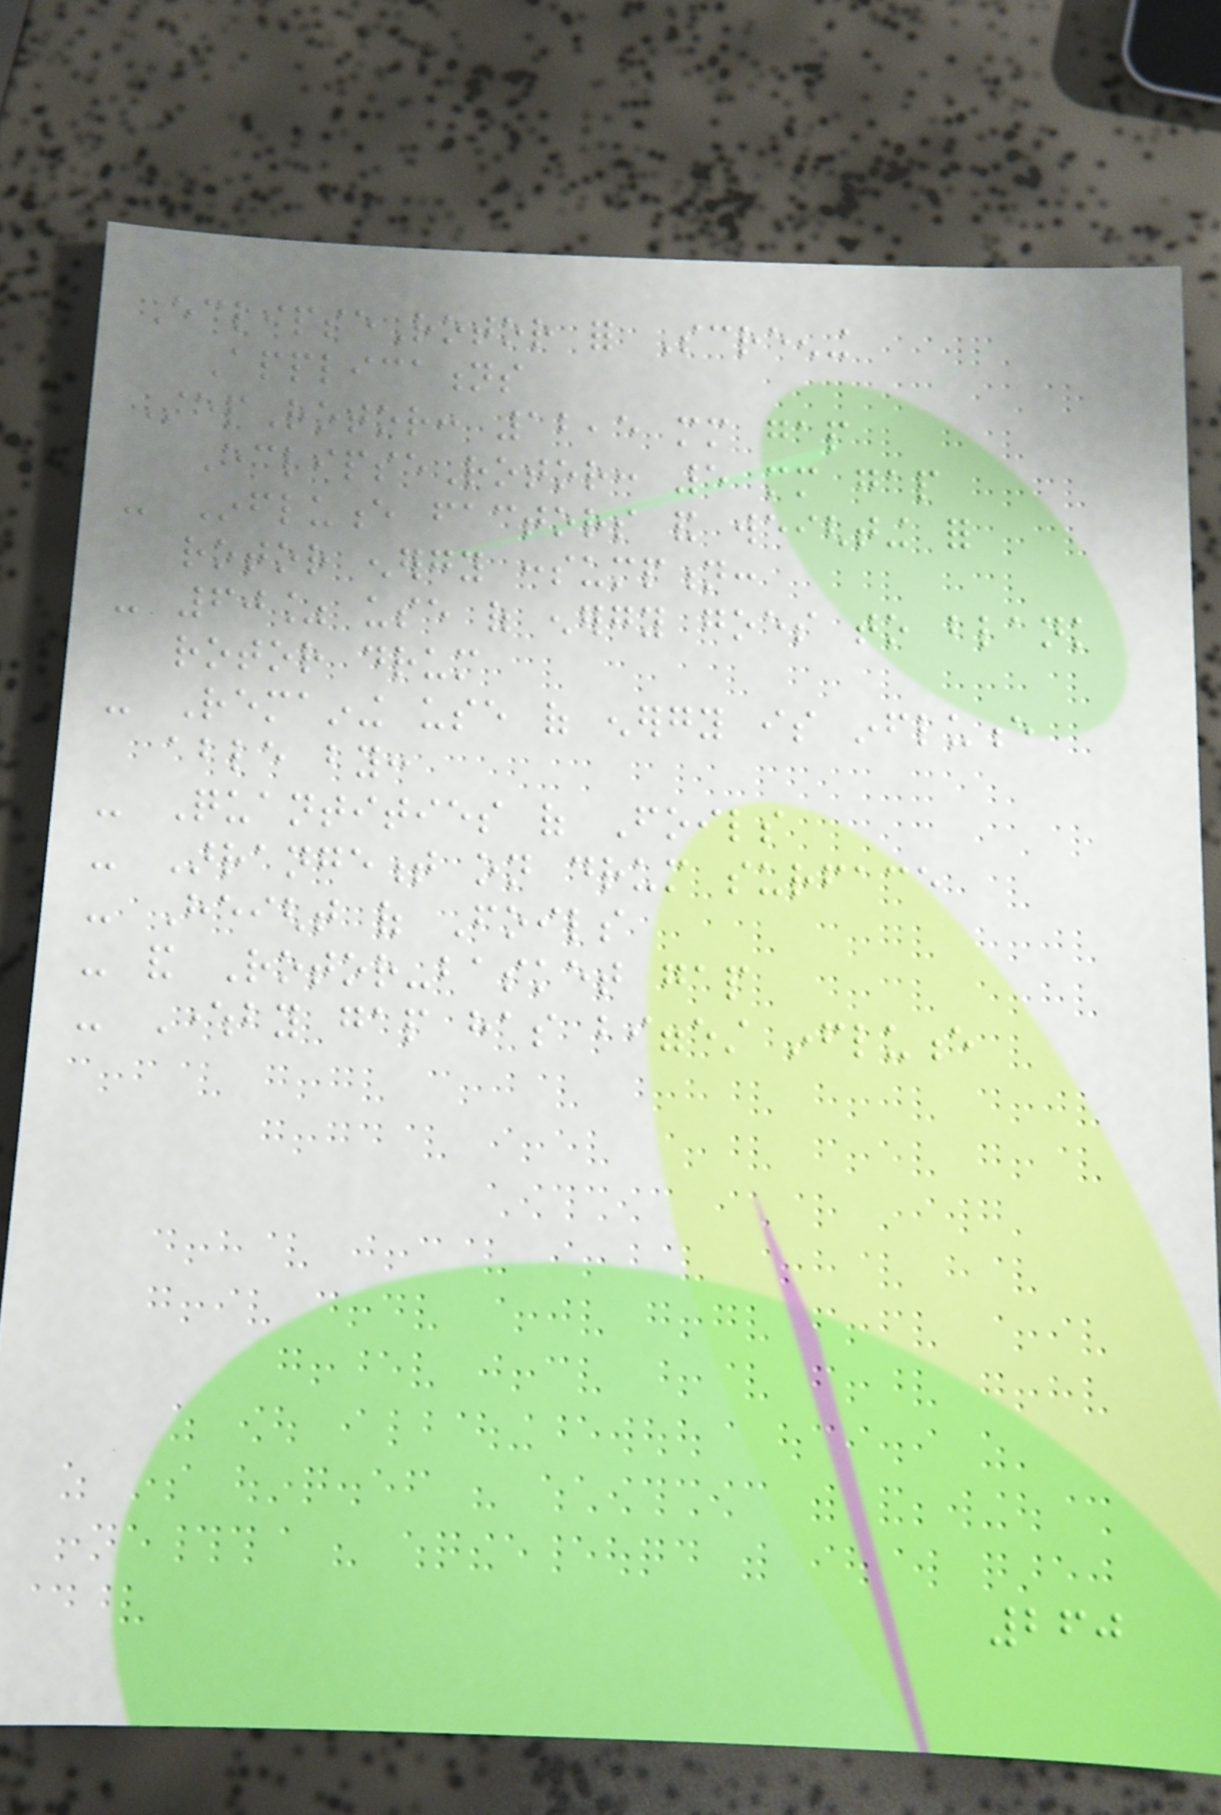EclipseRotor for Screening
Applications
StepRotor: 12,5 mm gap
EclipseRotor: 5 mm gap
- Influence factors and weighting for
rotor energy consumption:
- 60% use of energy goes to blank
rotor drum
- Remaining use of energy is influence
able by:
- Quantities of Foils
- Arrangement on drum surface
- Height of Foils
- and Rotor-basket gap
- Whereby gap has biggest influence
260
